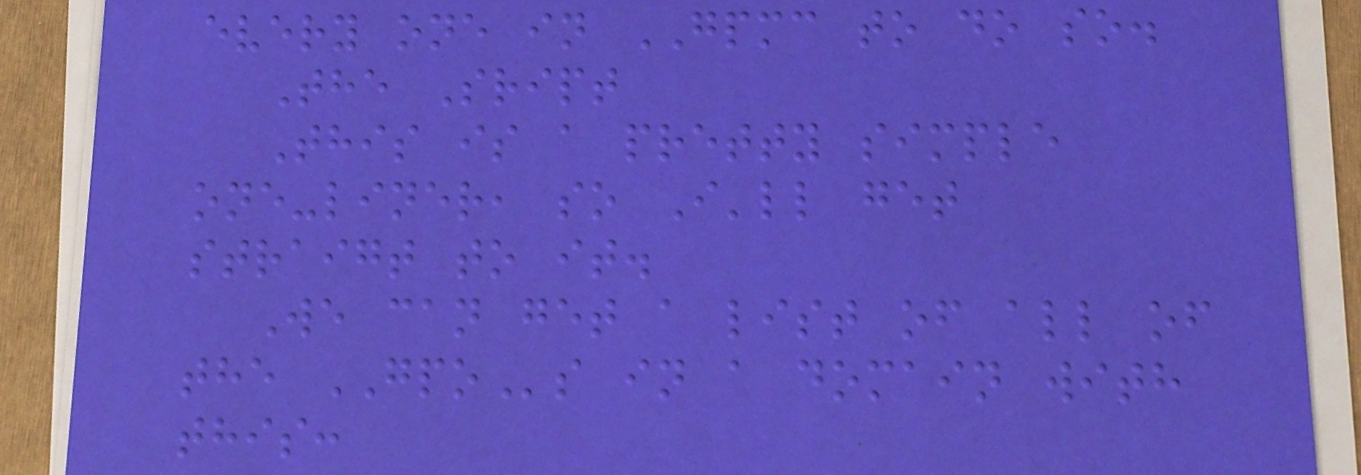every one in GPMC to do so.
The Sript
This is a pretty simple
one-liner, so I'll get
straigt to it.
We can get a list of all of
the GPOs in a domain with
this:
